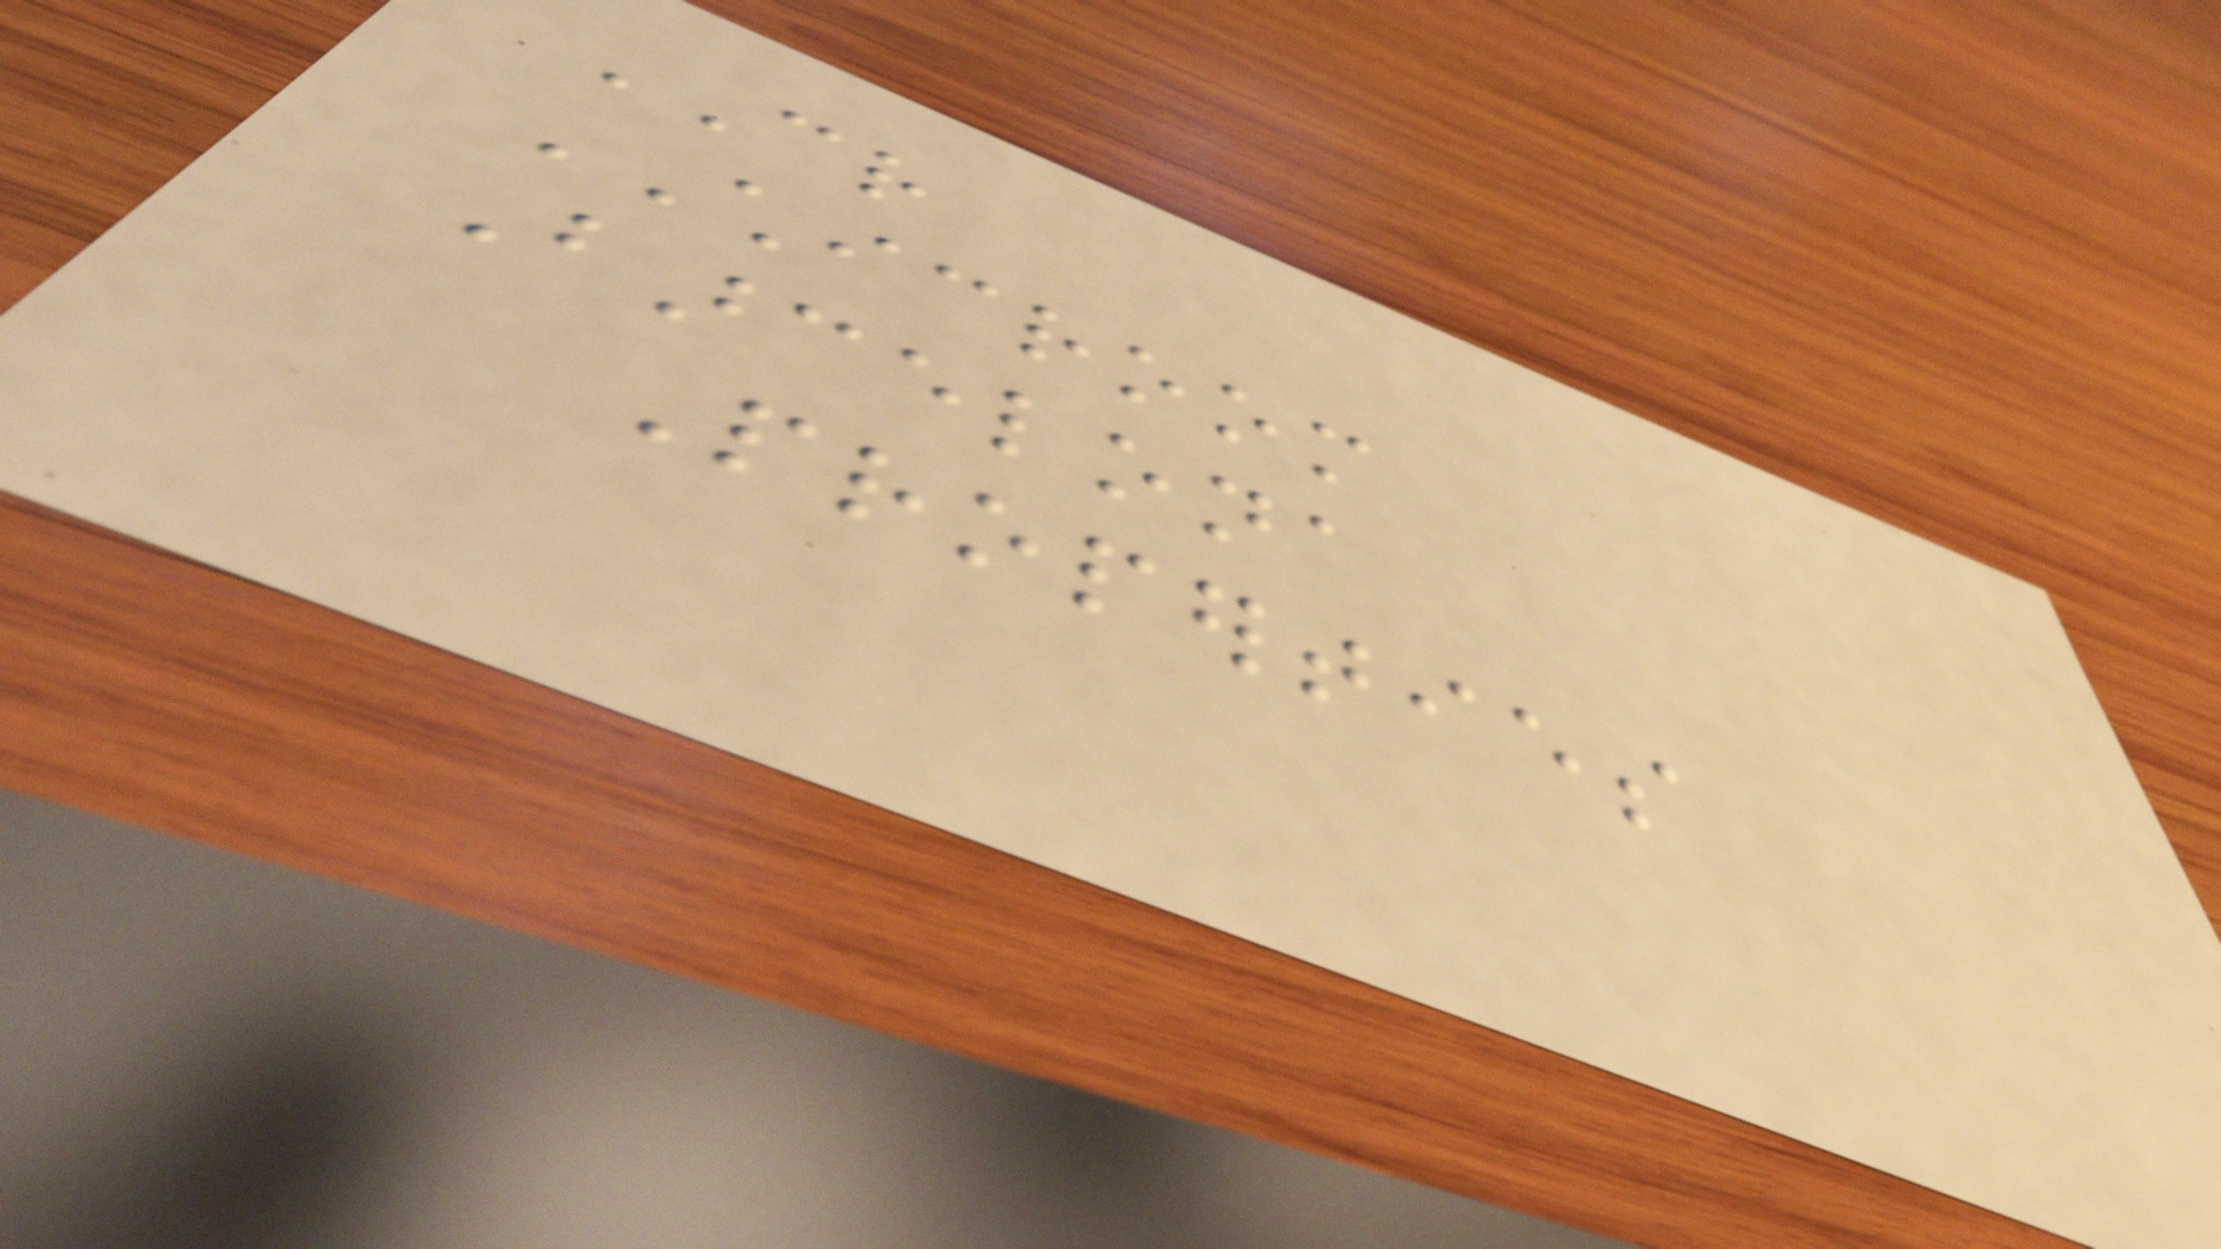CR
CHICROOM
Barcelona
Properties
